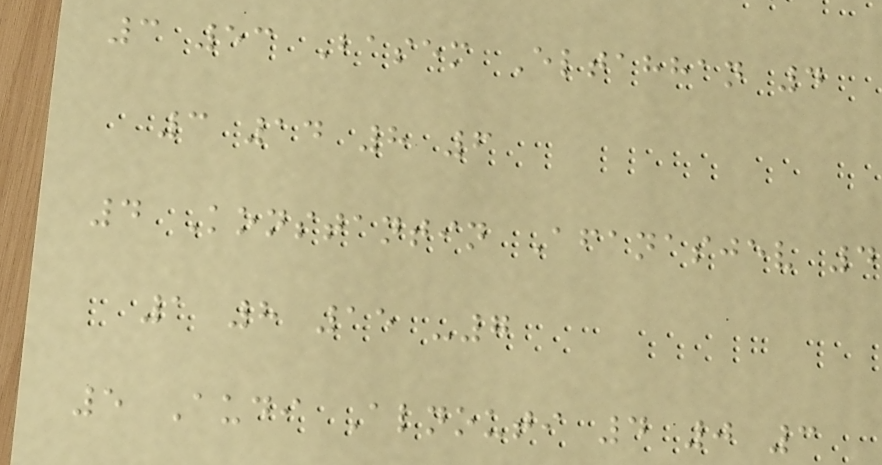3 53 Basem Eltahhan 4
3 14 8 6
4 Konstantin Afanasjev 4
1 8 15 -7
5 Audi Alnouti 4 0 3
